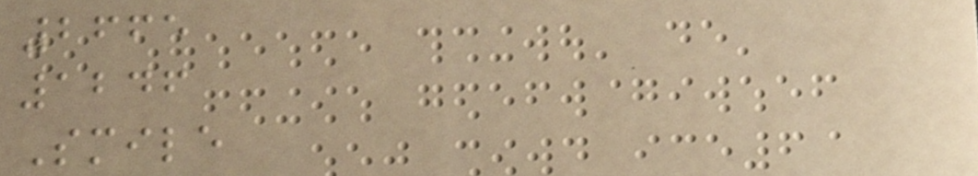2665
1246
Smile
